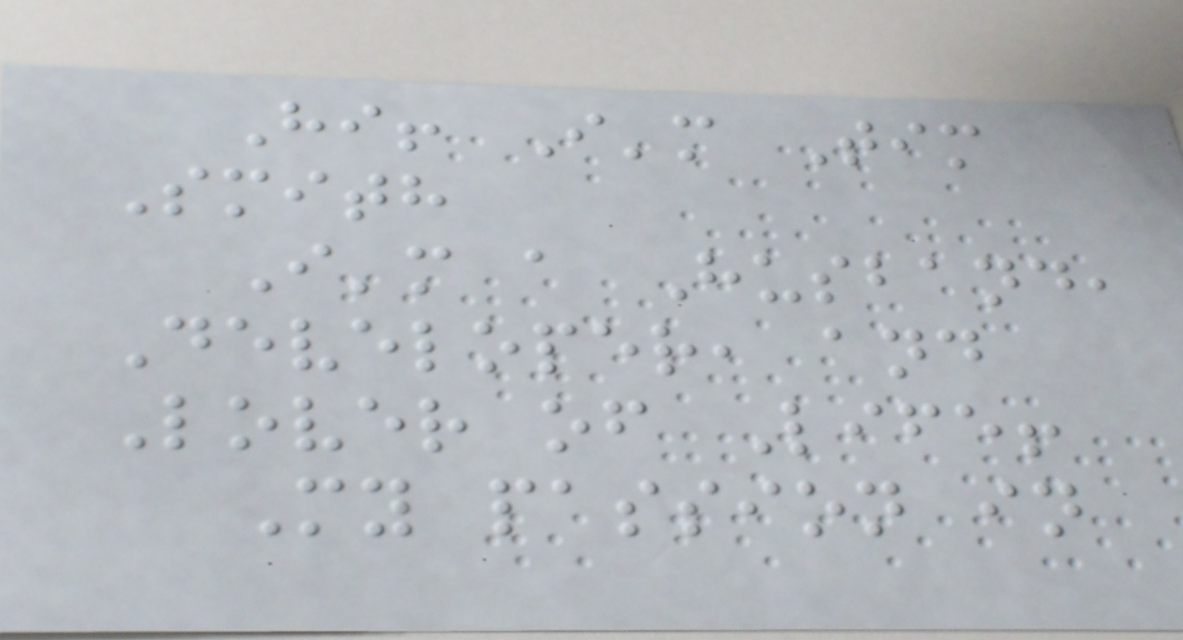Hi! I'm Tim
Smith
I'm a Husband,
Developer, and
Lover of Life!
My passion in
